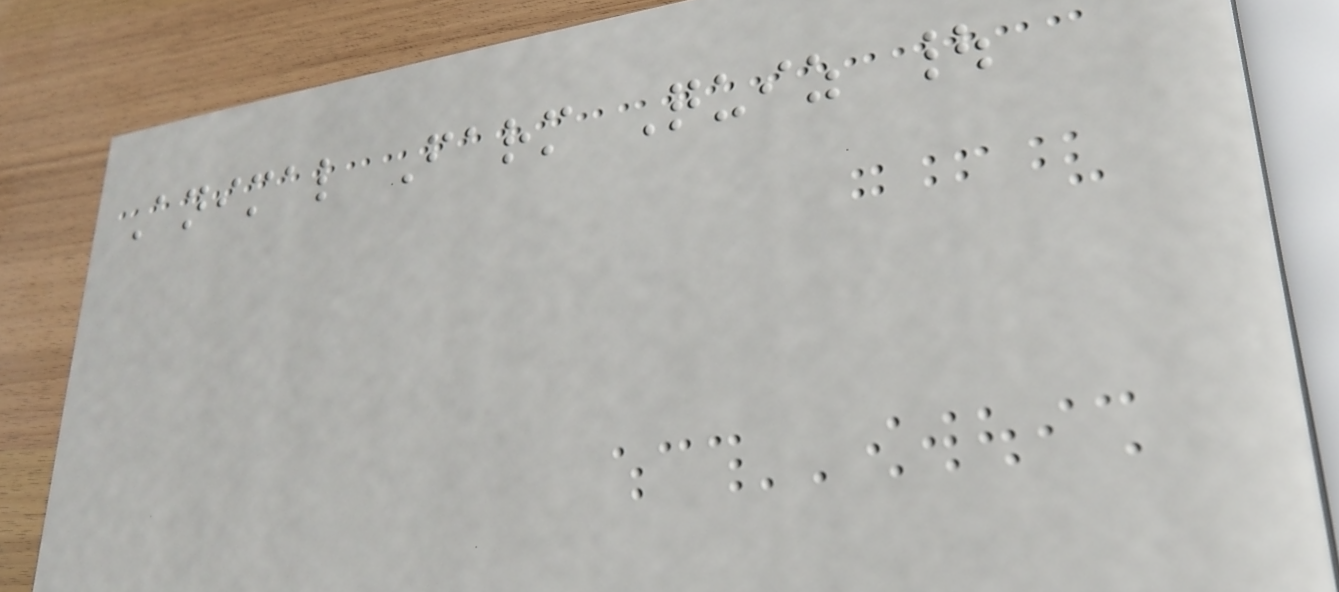Animal Farm Quiz |
